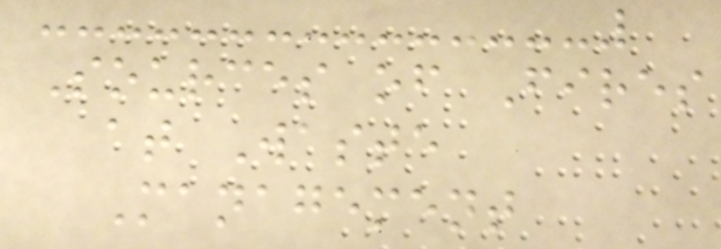Sources of Fires
at Waste
Management
